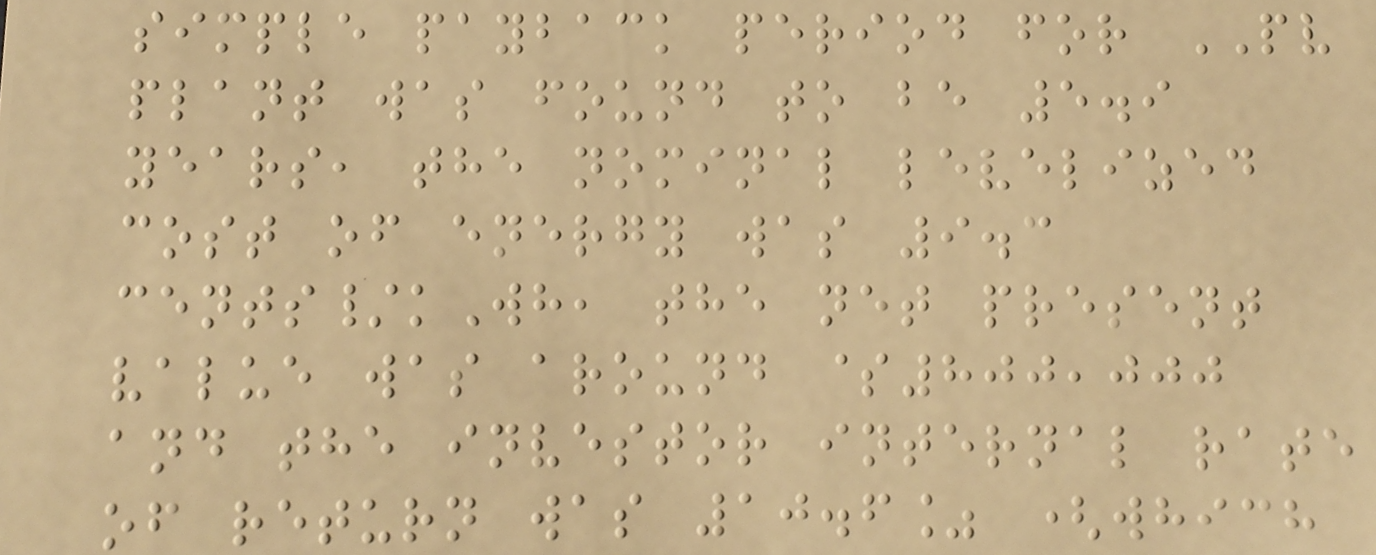simple payback period for PV
plant was found to be 5.9
years, the nominal levelized
cost of energy was 9.3
cents/kWh, the net present
value was around $800,000
and the investor internal rate
of return was 10.6% (which
